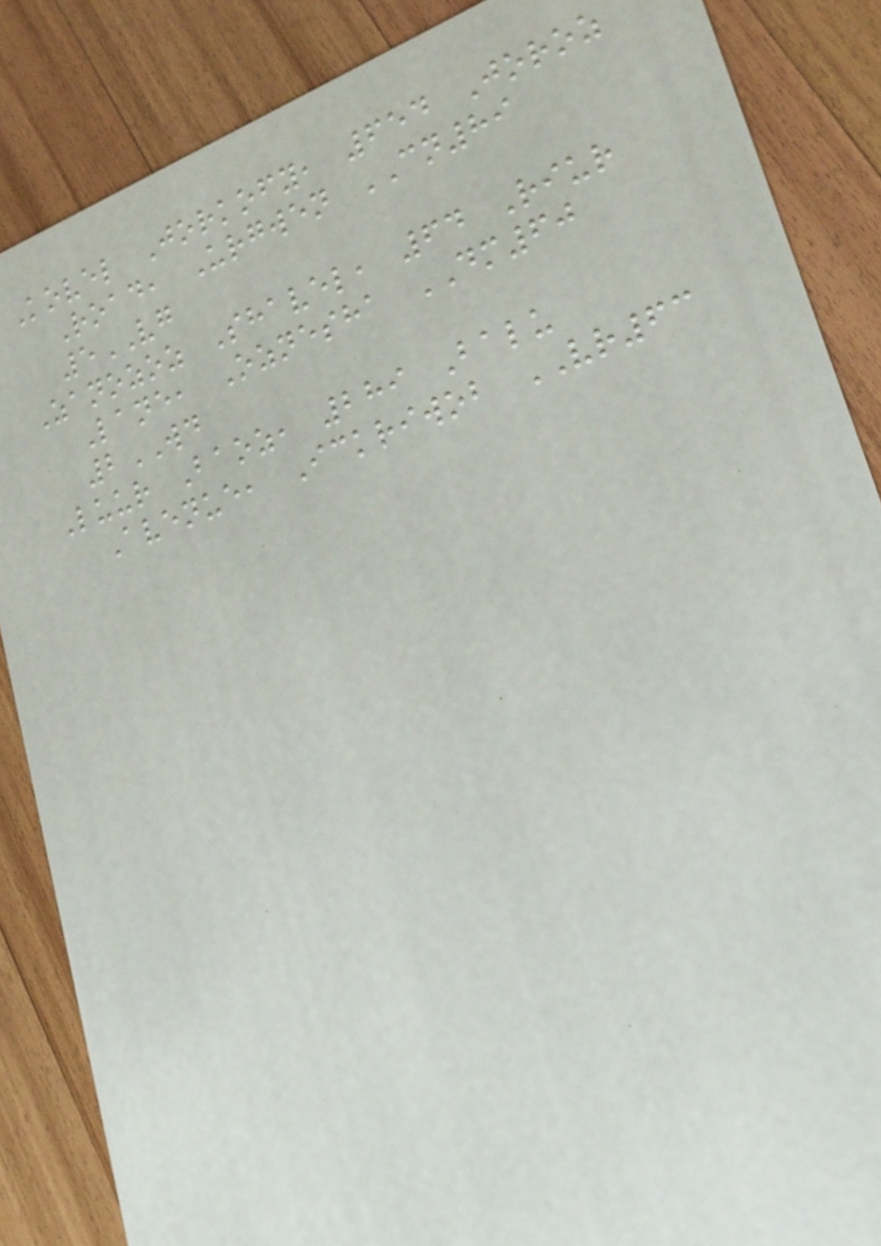Kovel Jorkofy, 654 Joroz
Road, Urgwen CN89
5VG
Zanozoz Shavel, 64 Riur
Lane, Oznesha DM60
2WD
Luur Baoz, 289 Balu
Avenue, Ickriwob VR63
